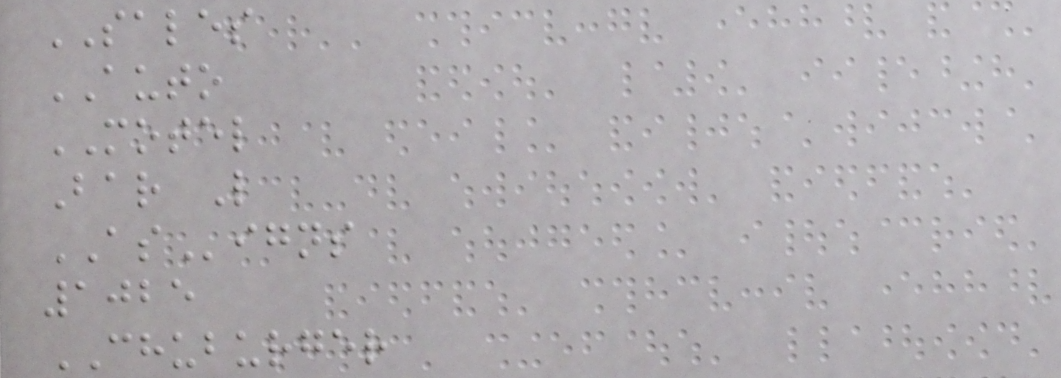SALES
AUTO
MOTEL
Bar L
ASigns
1025
CHUBURGER
